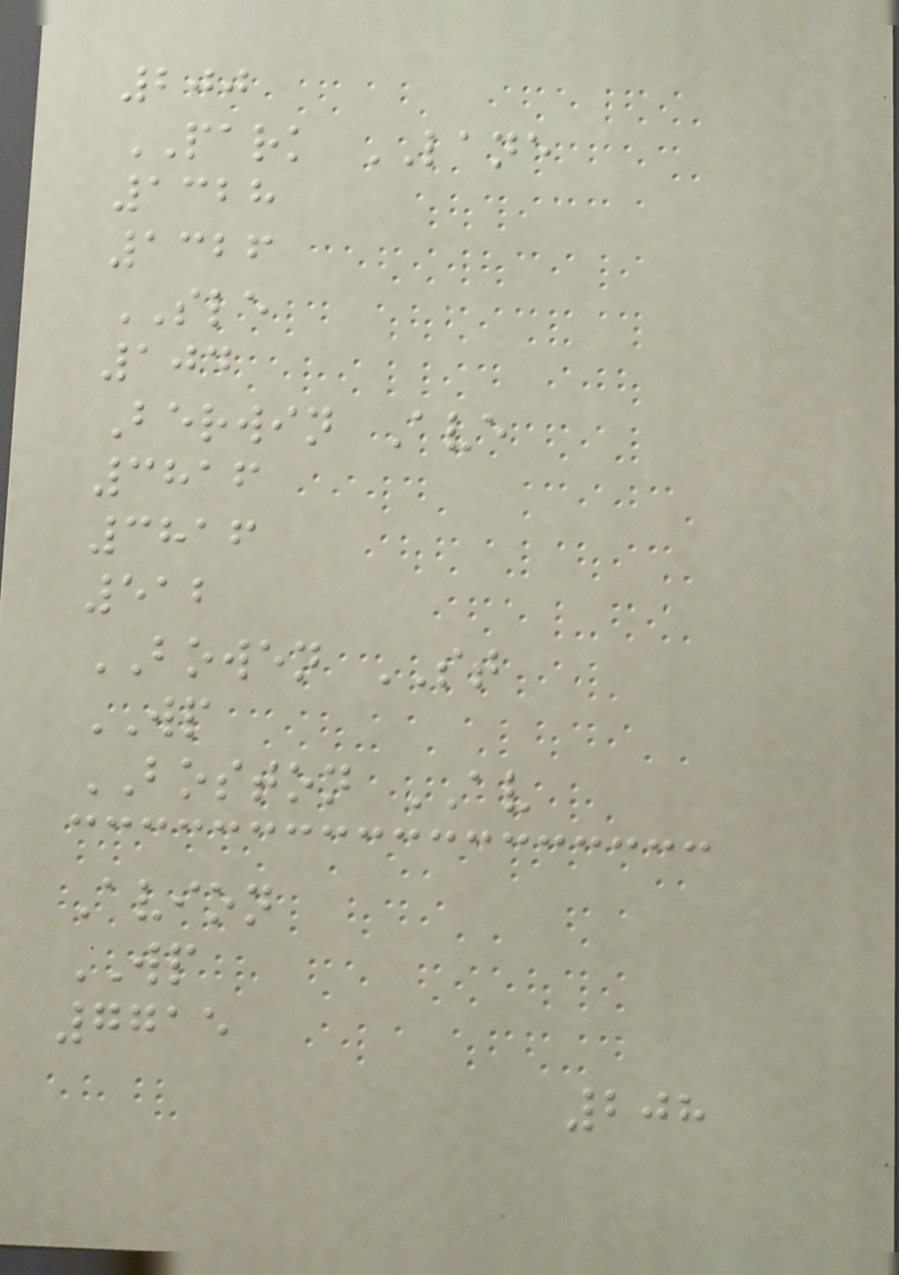200
PARK LANE
1328
1326
SLE
104
Berwin Ave
3816
3816
512
BOWEN ST
WP
BOSTON AV
Avion
WP
7715
208
